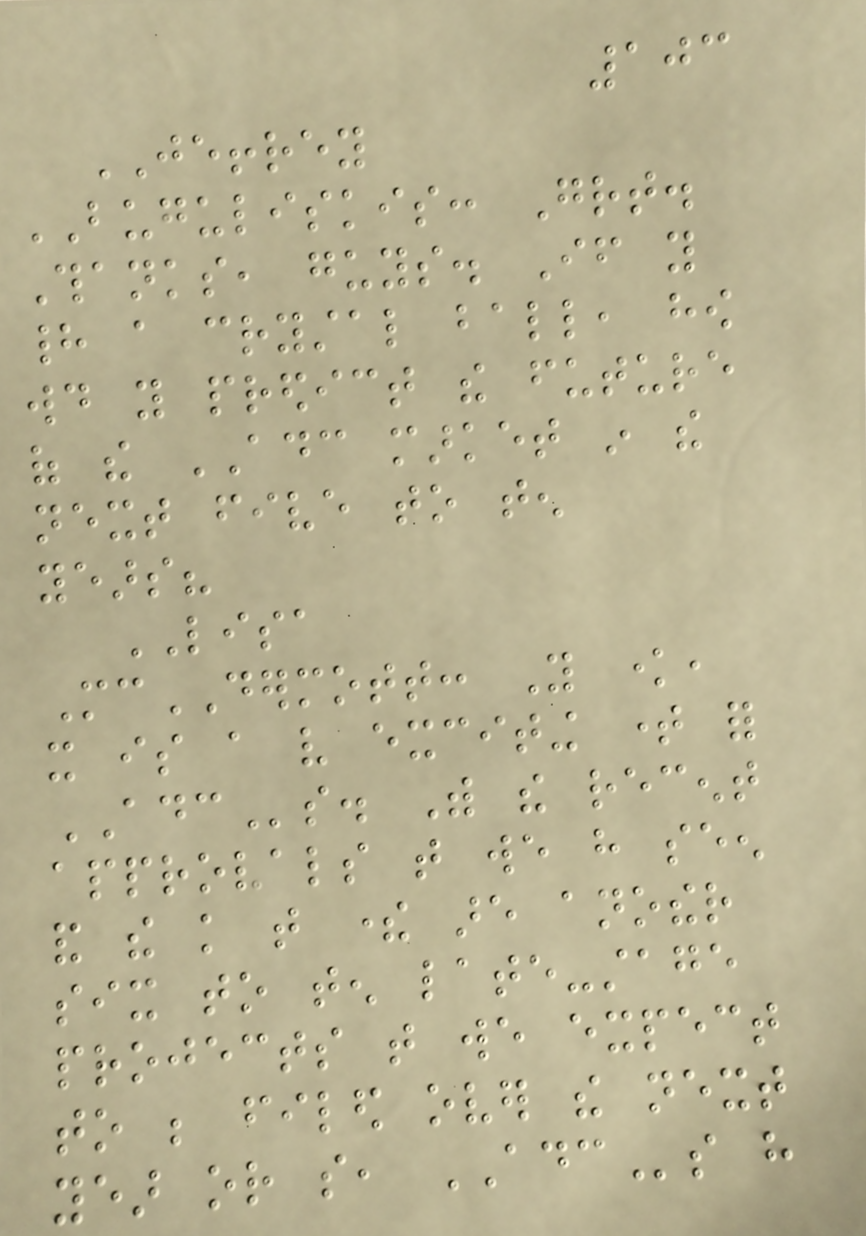103
JEFFREY
BUGULISKIS: Great.
Thanks, guys. If you
had a crystal ball, how
would you predict the future
of the ADC market in the
next five to ten
years?
LISA
McDERMOTT: You know,
it is a very exciting time for
ADCs. With the recent
approvals that we have seen
and the knowledge that there are another
six to ten late-stage
projects that we expect
to be filed over the next
year or so, ADCs have
